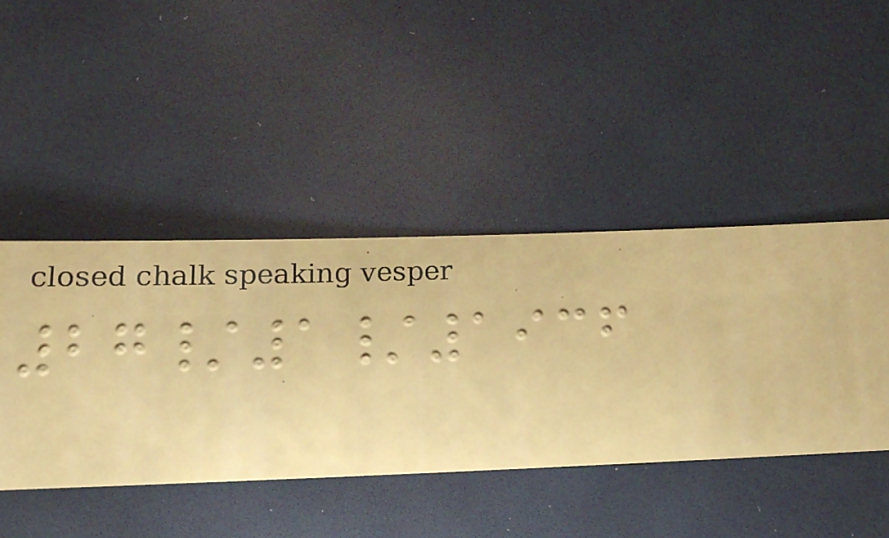27/1/1936
